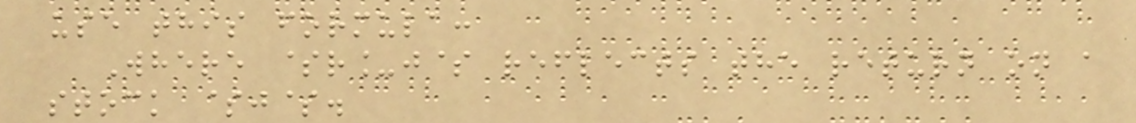use this formula:
Where $r_j$ reflects the return on a
stock $j$.
